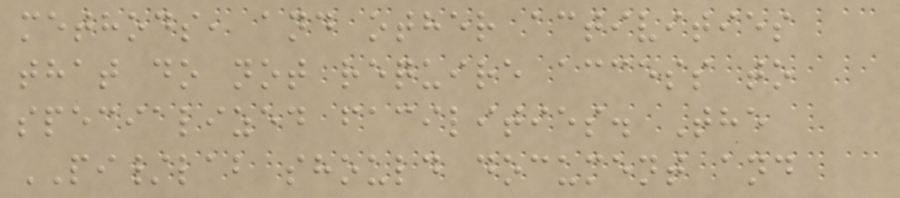methods, and other activities
that do not require access to
specialized facilities. The
PI/lab should document and
